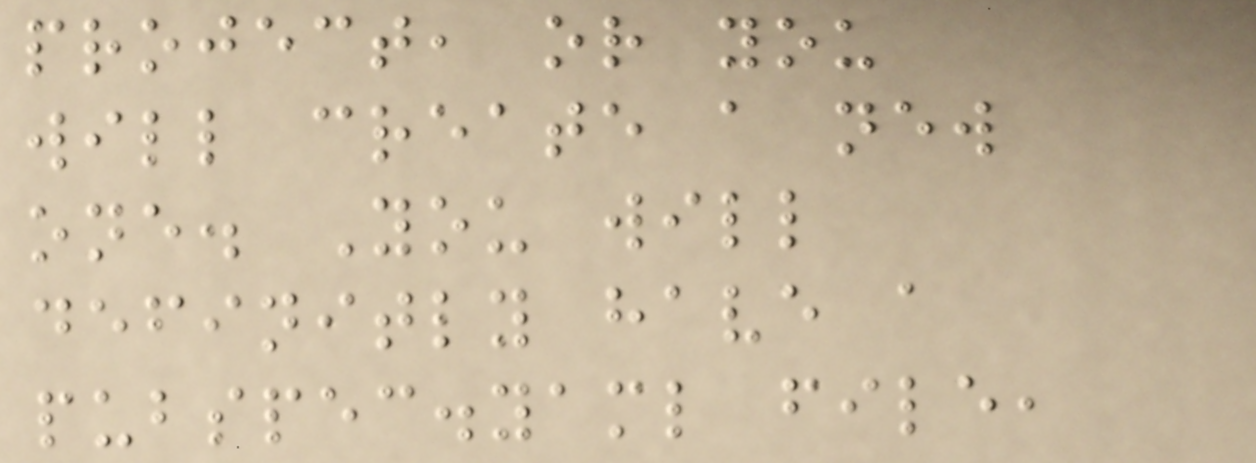project, or you
will create a new
one. You will
definitly have a
pubspec.yaml file,
